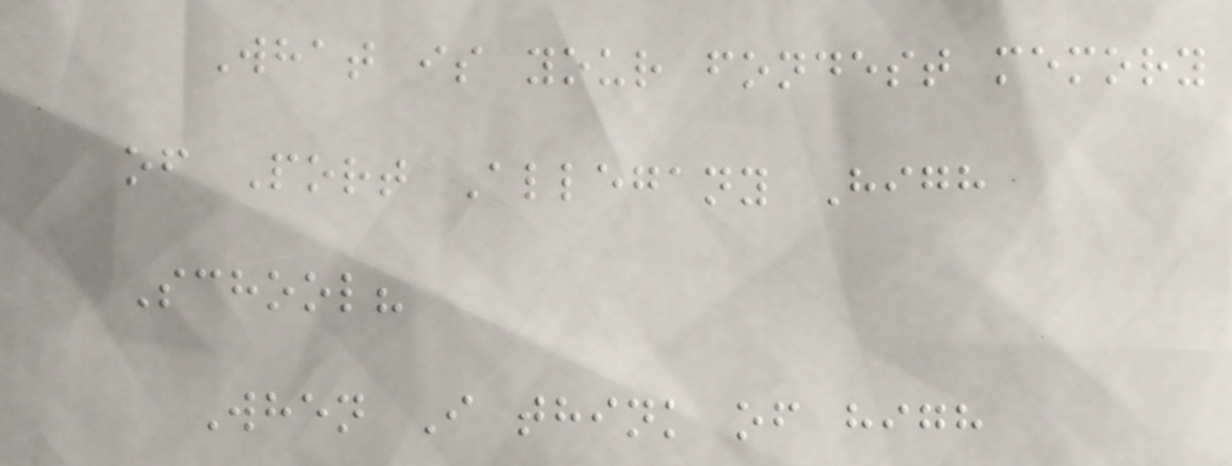What is your fondest memory
of Port Allegany High
School?
When I think of high
